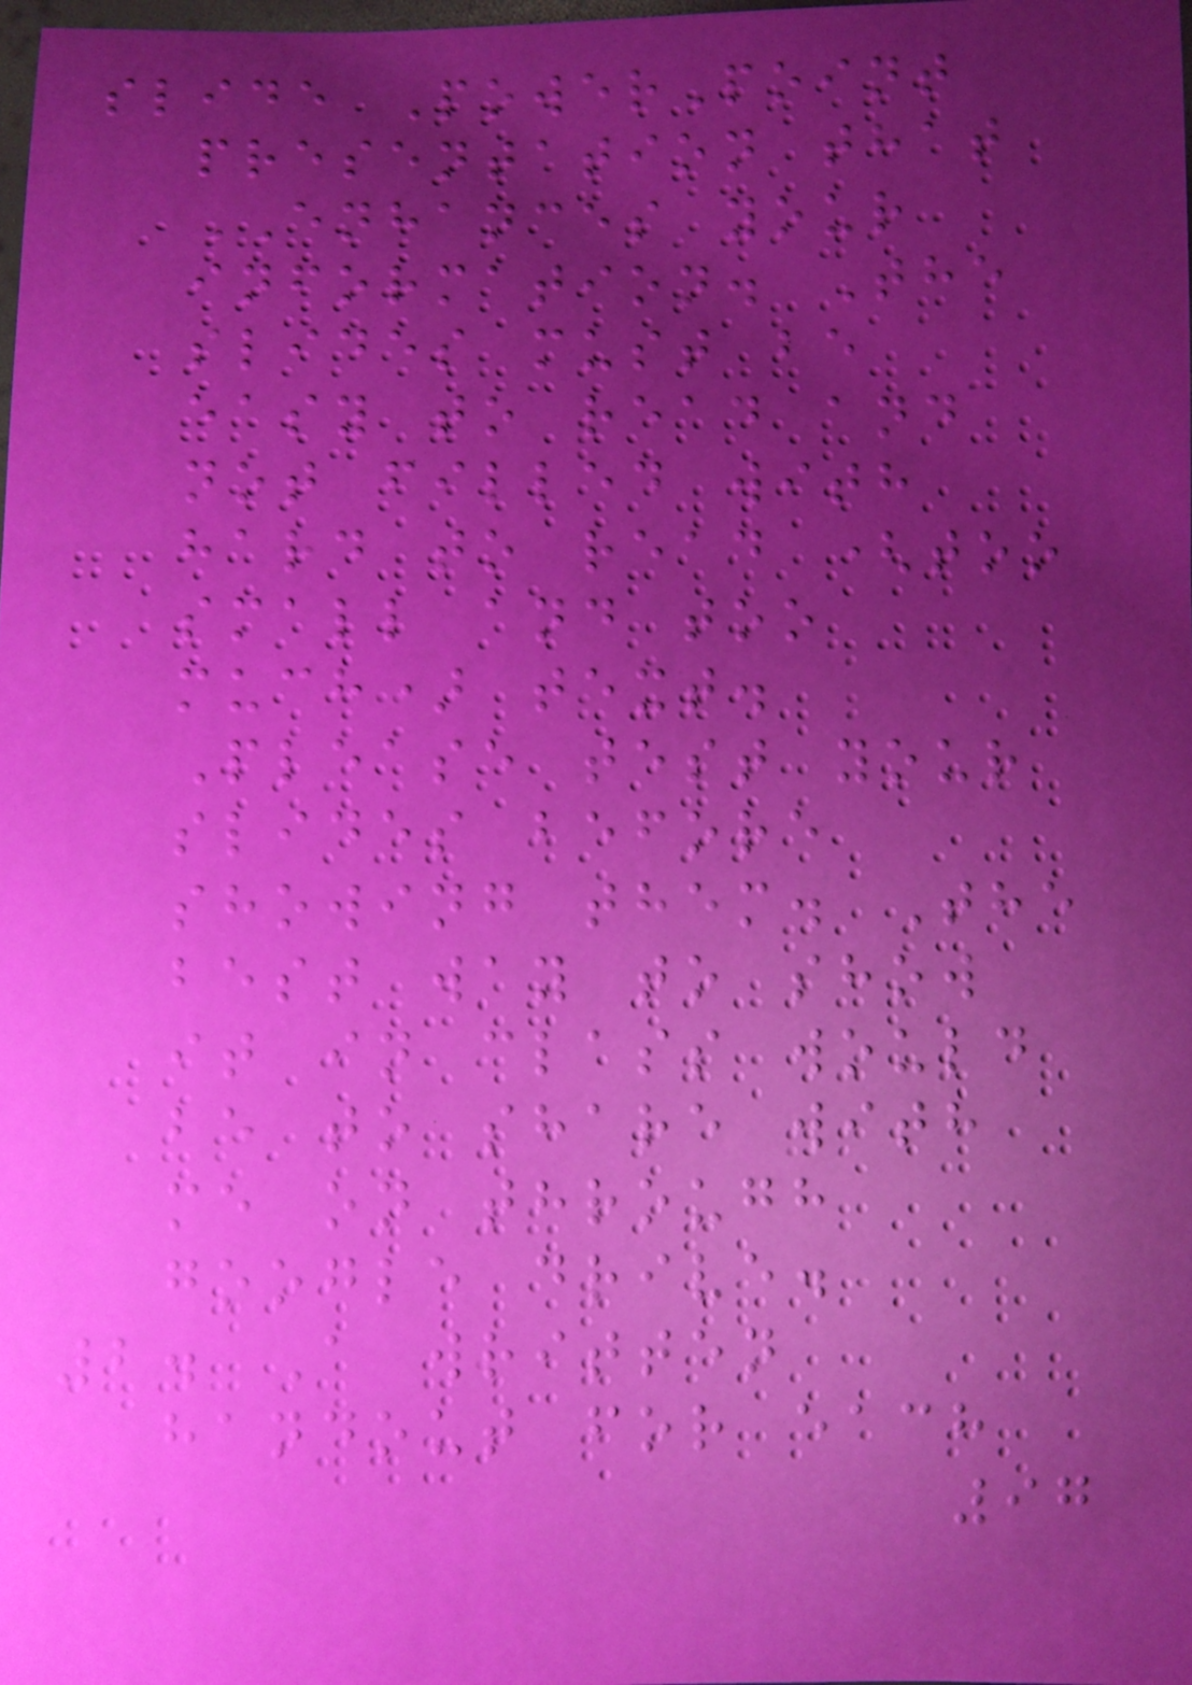slide PowerPoint
presentation that
ENHANCES your
information. The
slides must be
easy to read and
not filled with
hard to read (too
small and too
much) text.
Please test your
slides before
showing them. The
best way to show
it in class would
be to share with
me on through
google drive.
2. A written
handout for each
97
